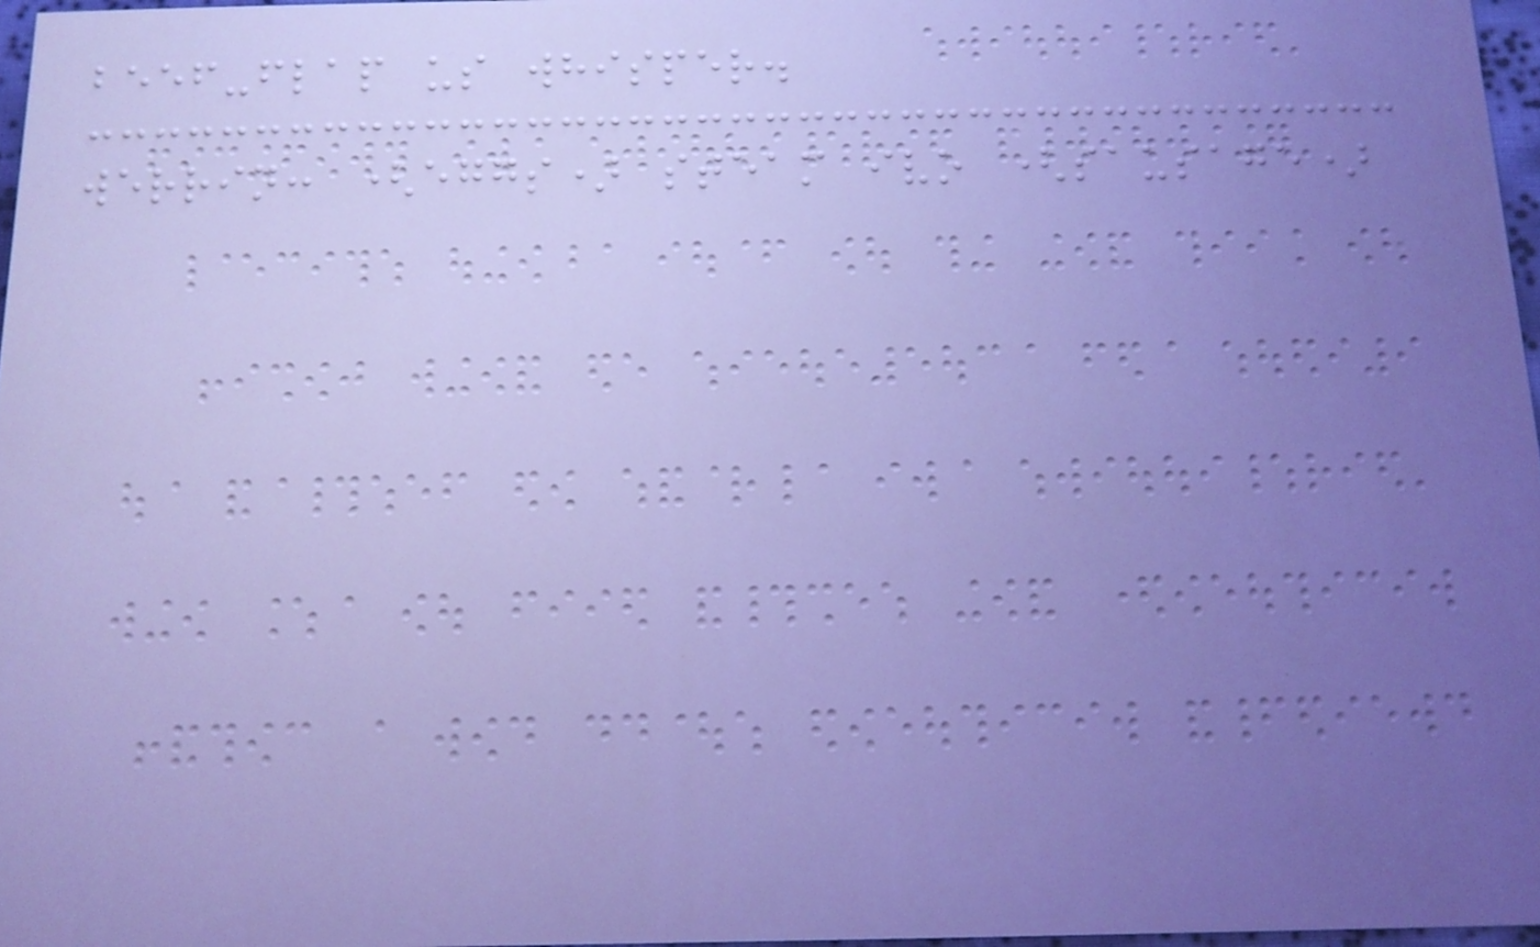beef-flap us whisper.
werrin: (eggs) steam ivo (sausage)
